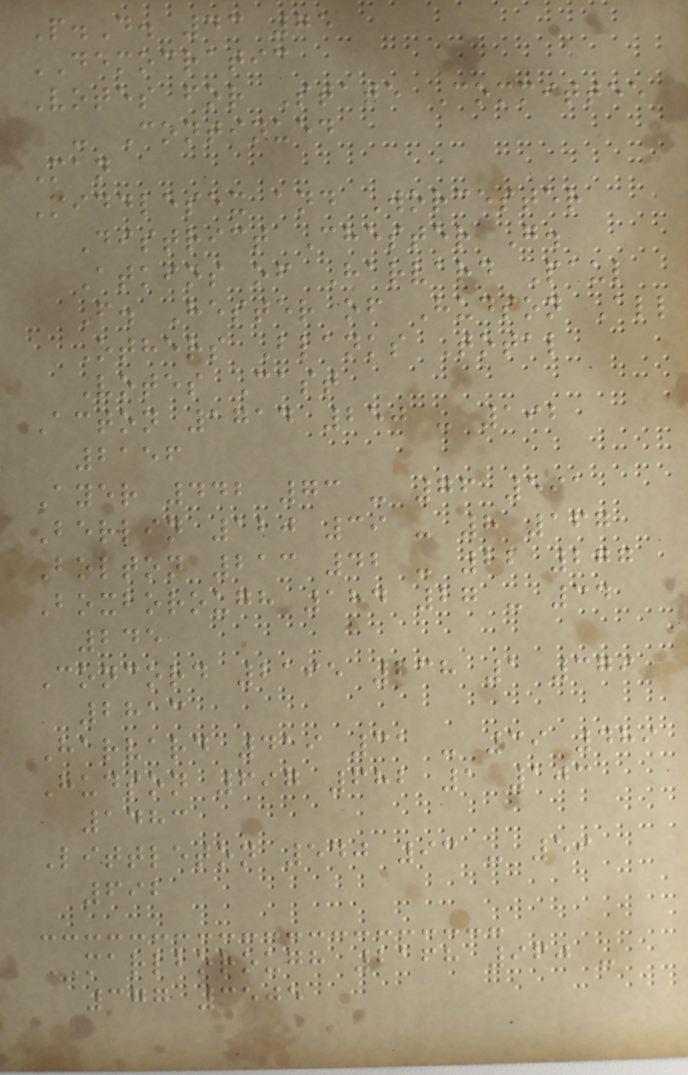P.D. 43 75
DEMOCRATIC
Votes for State Committee
- Continued
Man
Middlesex and Worcester
District Chester G.
Atkins of Harvard Paul
F. Hester of Hudson All
Others Blanks Total
Votes Cast
Acton 1714 250 - 192
2156
Ayer 442 73 - 76 591
Berlin 120 39 - 8 167
Bolton 213 42 - 22 277
Boxborough 184 27 - 34
245
Concord 2195 238 1 379
2813
Harvard 419 31 - 39 489
Hudson 697 682 1 103
1483
Littleton 540 93 - 59
692
MARLBOROUGH 2168 960 -
377 3505
